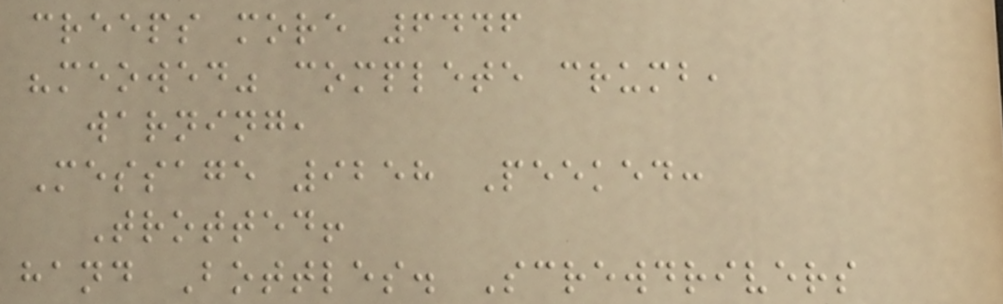creeps more 6446
"meowed" complete crumb,
warning,
Message 9258 Peeked:
Trotted!
hand Bottles. Screwdrivers
